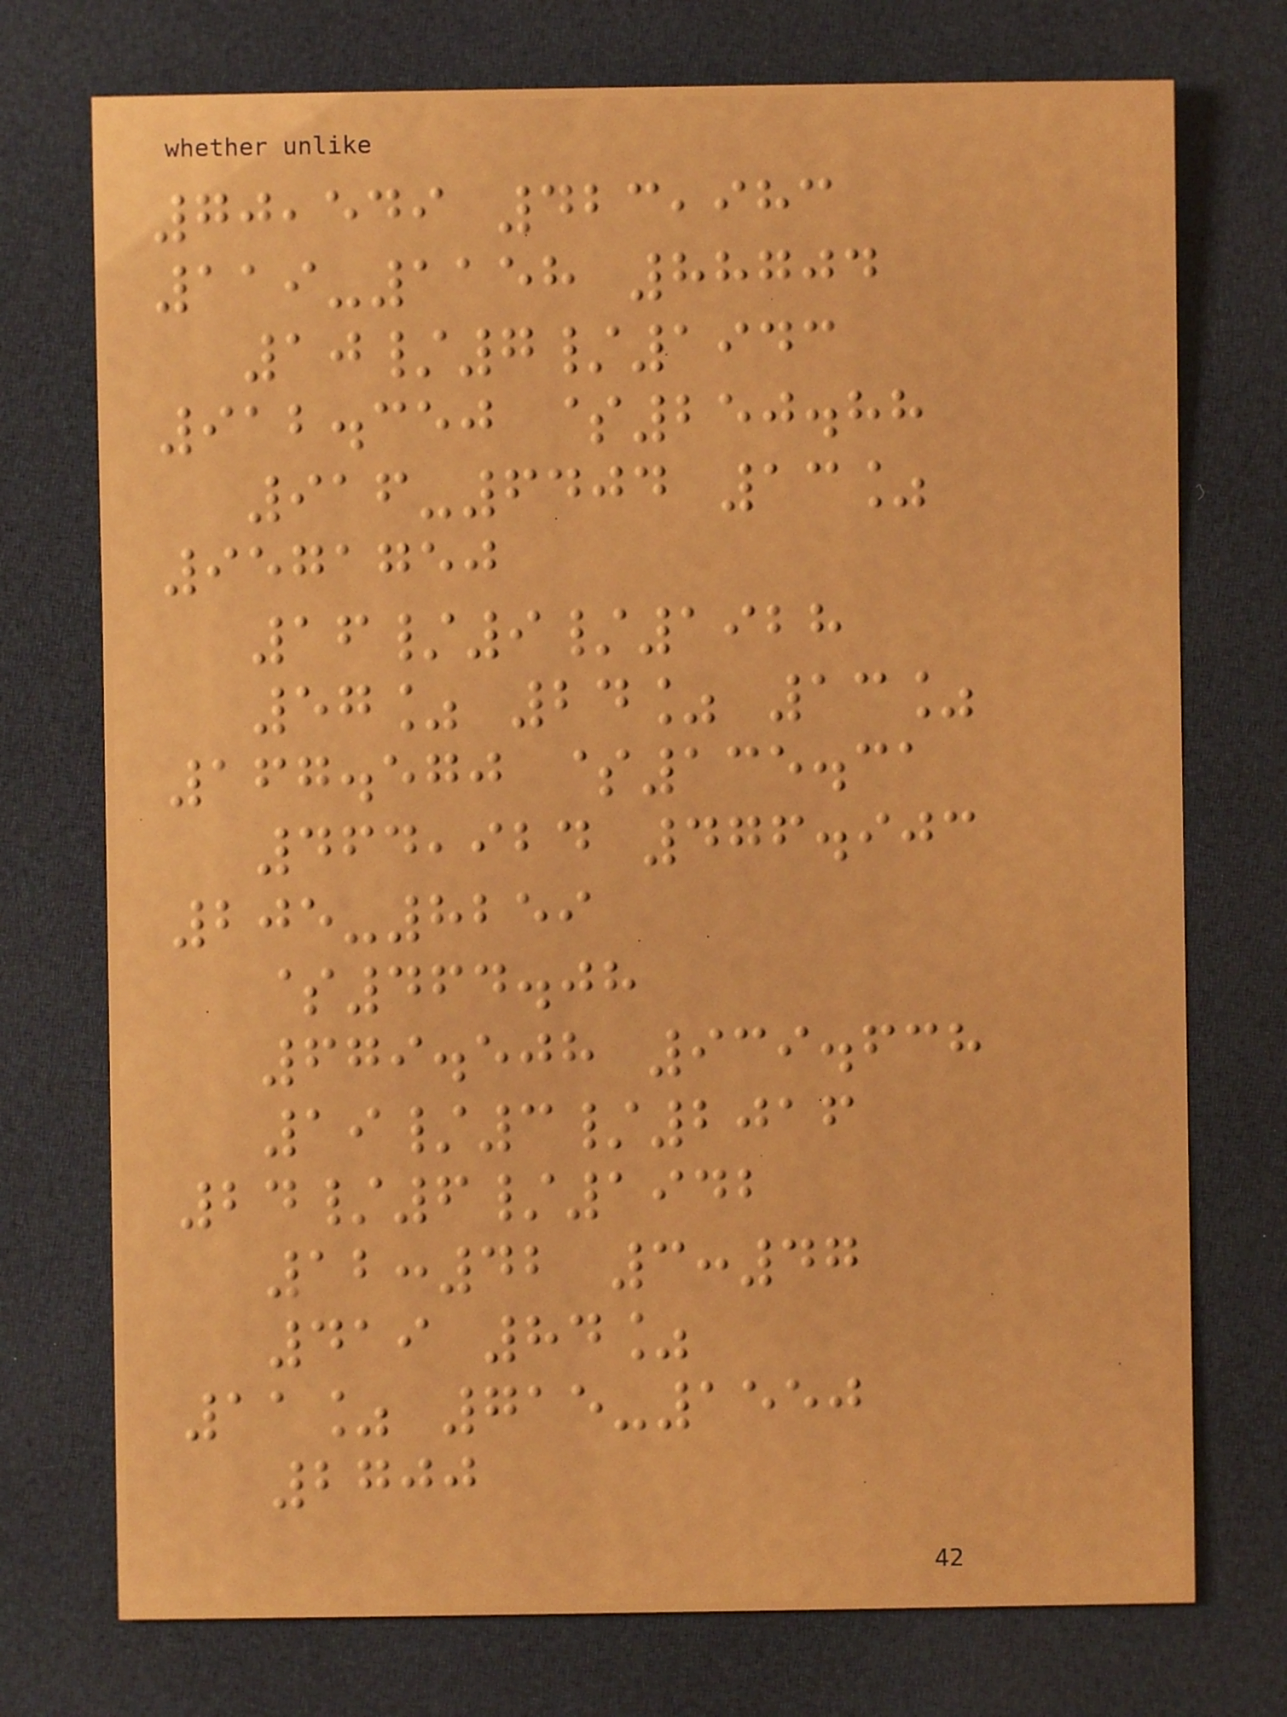70,549 423,983
119-1158 88704
10/7/1943
912.350 $250.88
916-6404 13%
9571750
16/9/1928
57% 24% 13%
167.570 $135.31
464,924 476.903
205-8259
$464.08
679.508 939.638
19/3/2016
24/6/1942
12:42 3:47
419 84%
11% 715-1550
2700
